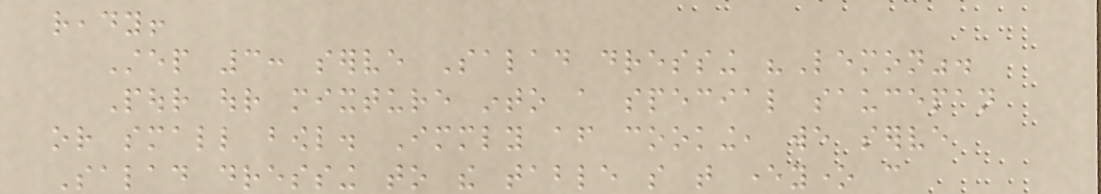ready!
Step 3: serve Salad dressing "Lemon".
Pour our mixture into a special saucepan
or small bowl. Immediately after cooking, we serve
Salad dressing to the table so that everyone can
